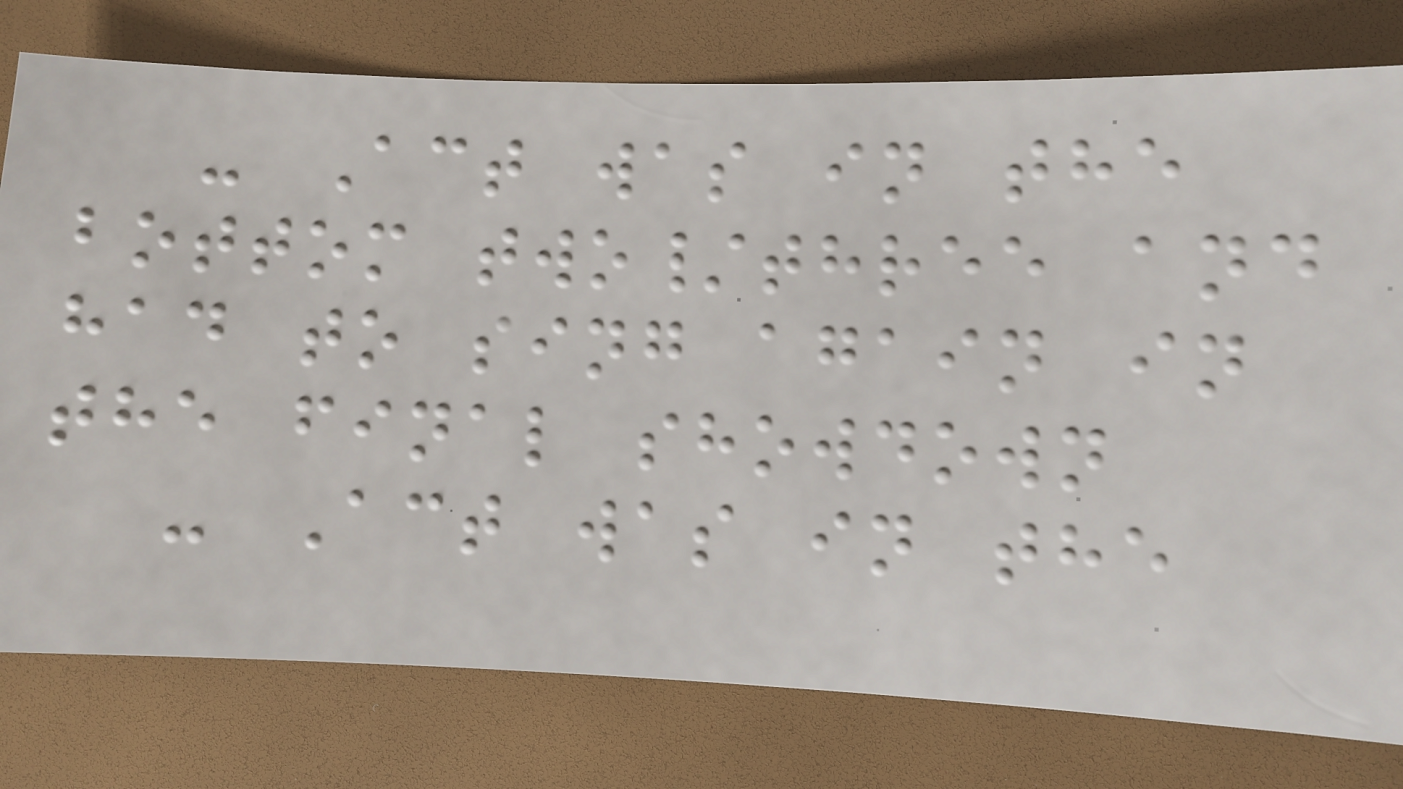- Act was in the
bottom two/three and
had to sing again in
the final showdown
- Act was in the
